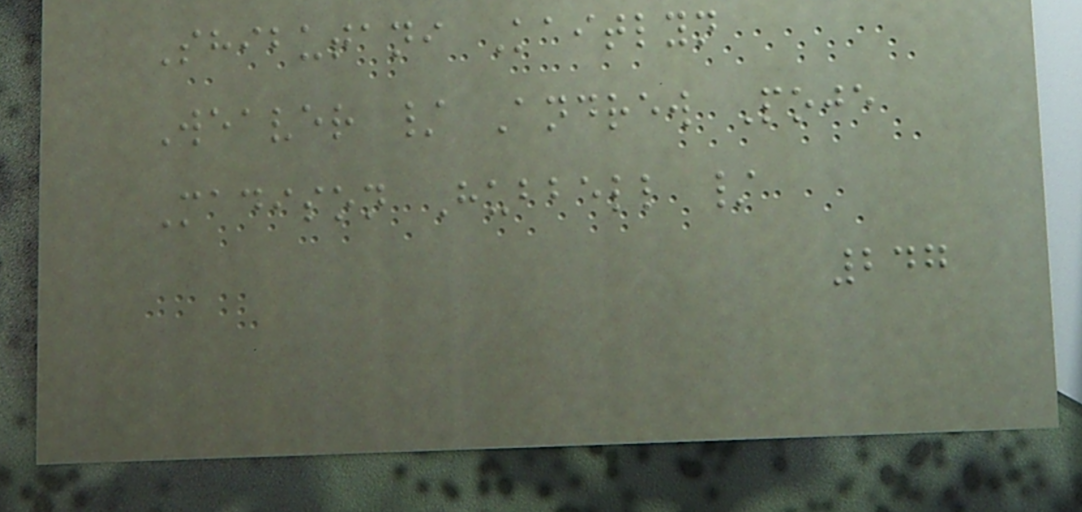Shibutani Kaitlyn
Weaver / Andrew Poje
Madison Hubbell /
247
